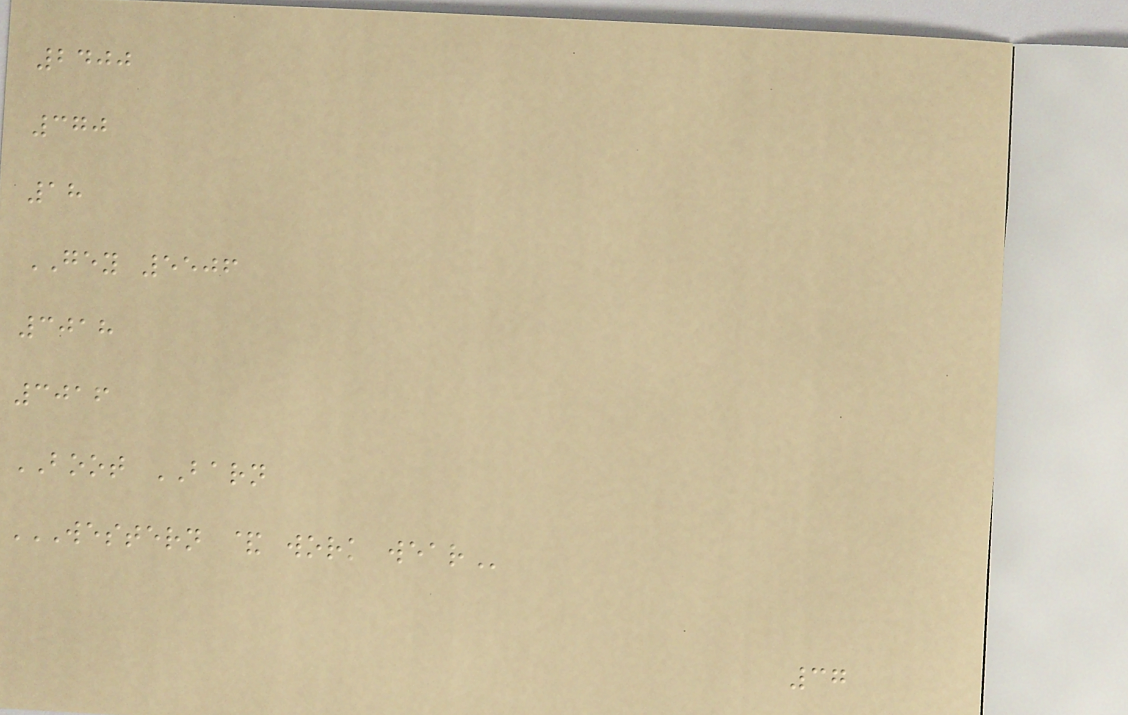2400
370
18
GEY 5506
3018
3016
BOOT BARN
WESTERN & WORK WEAR
37
